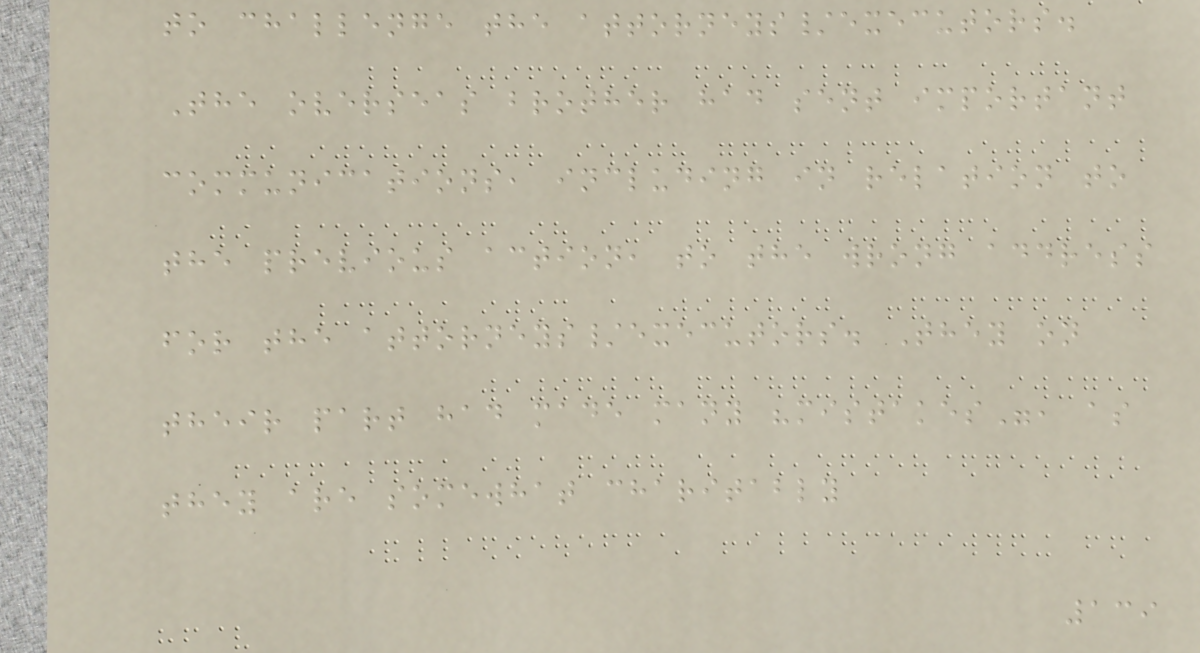to challenge the attorneys/executors.
The overseas brother had sent important
communications, including in relation to
the previous action, to the wrong address
for the attorneys/executors. They on
their part had made many "mistakes", as
they are somewhat charitably
139
